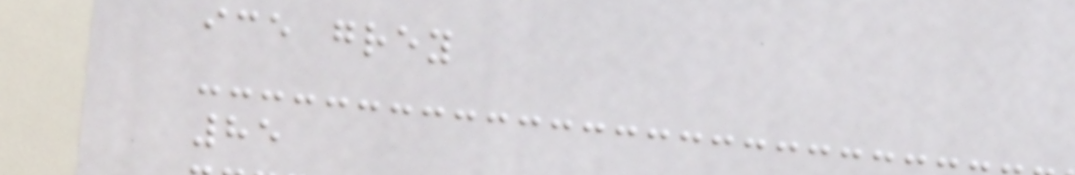ice grey
85
